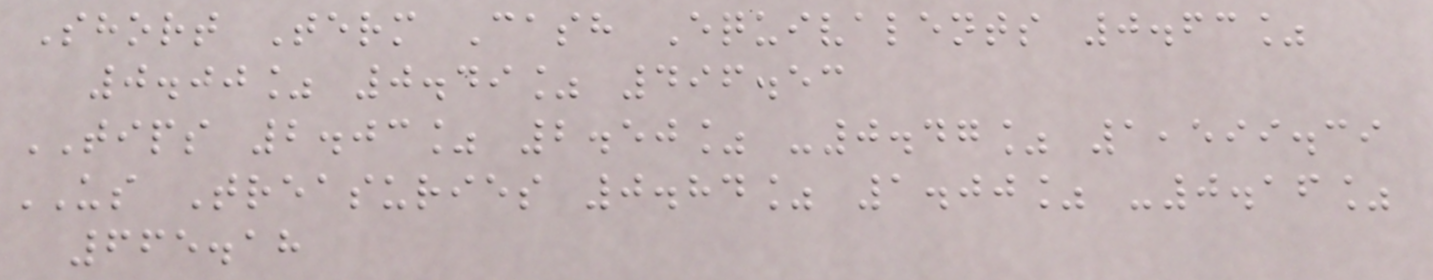Short Term Cash Equivalents 0.63%
0.00% 0.49% 496.53
TIPS 2.03% 2.50% -0.47% 1,599.39
US Treasuries 0.84% 1.00% -0.16%
665.18
